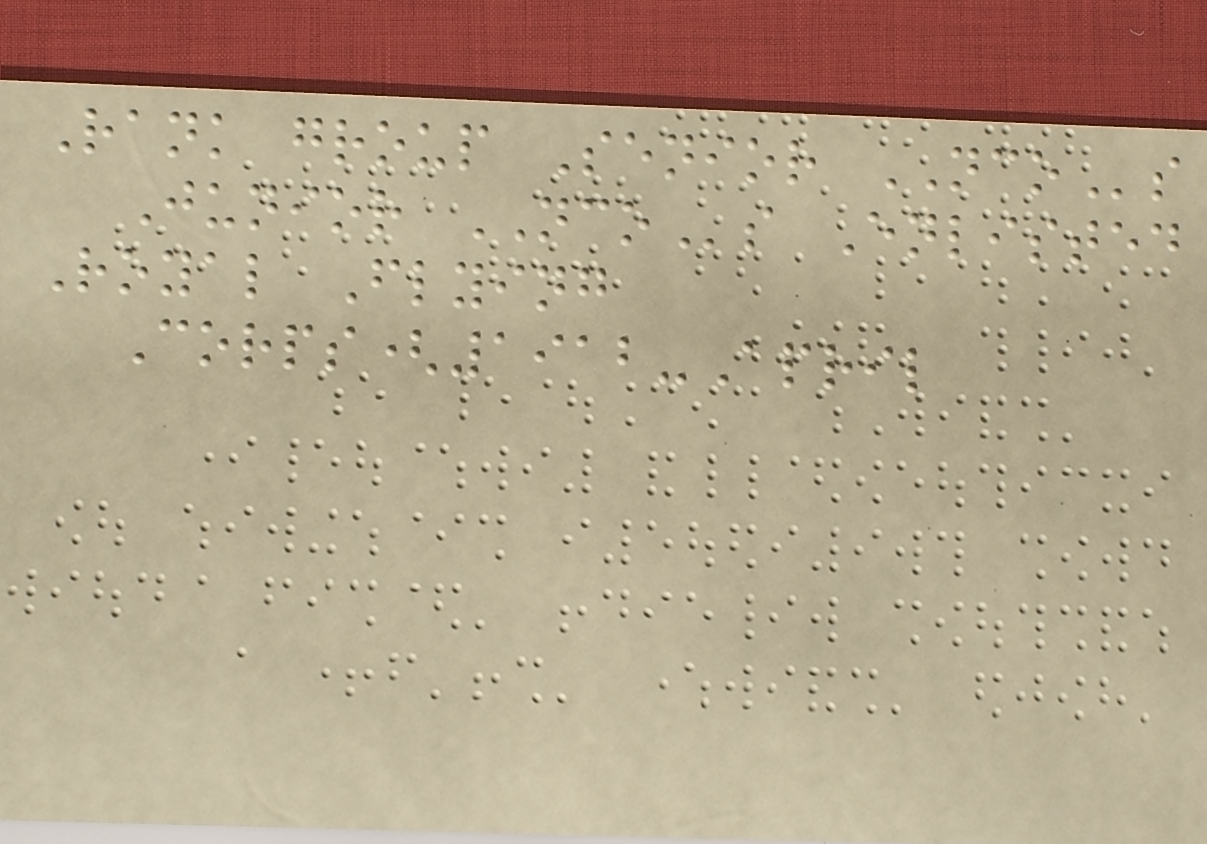Rank group Senior NCOs
Junior NCOs Enlisted
Royal Flying
Corps(1912-April
